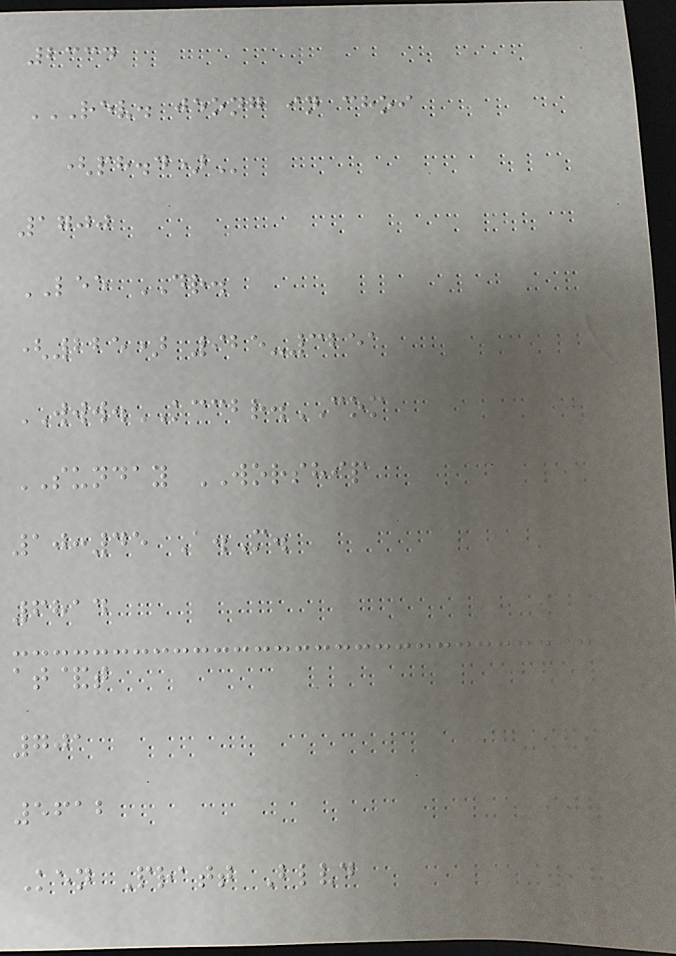2334
REV. JEONG IN CHOI
(PH.D)
1700
LEE DR.
(225) 925-3251
WWW.KCCBR.COM
SUNDAY WORSHIP
10:45 A.M.
6814
at&t
701
5612
Ken Pratt Blvd
